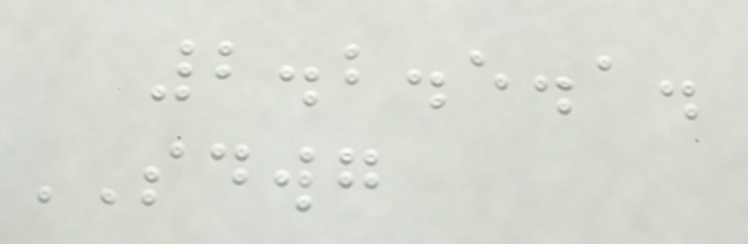2.2.5.1.
SDWG
